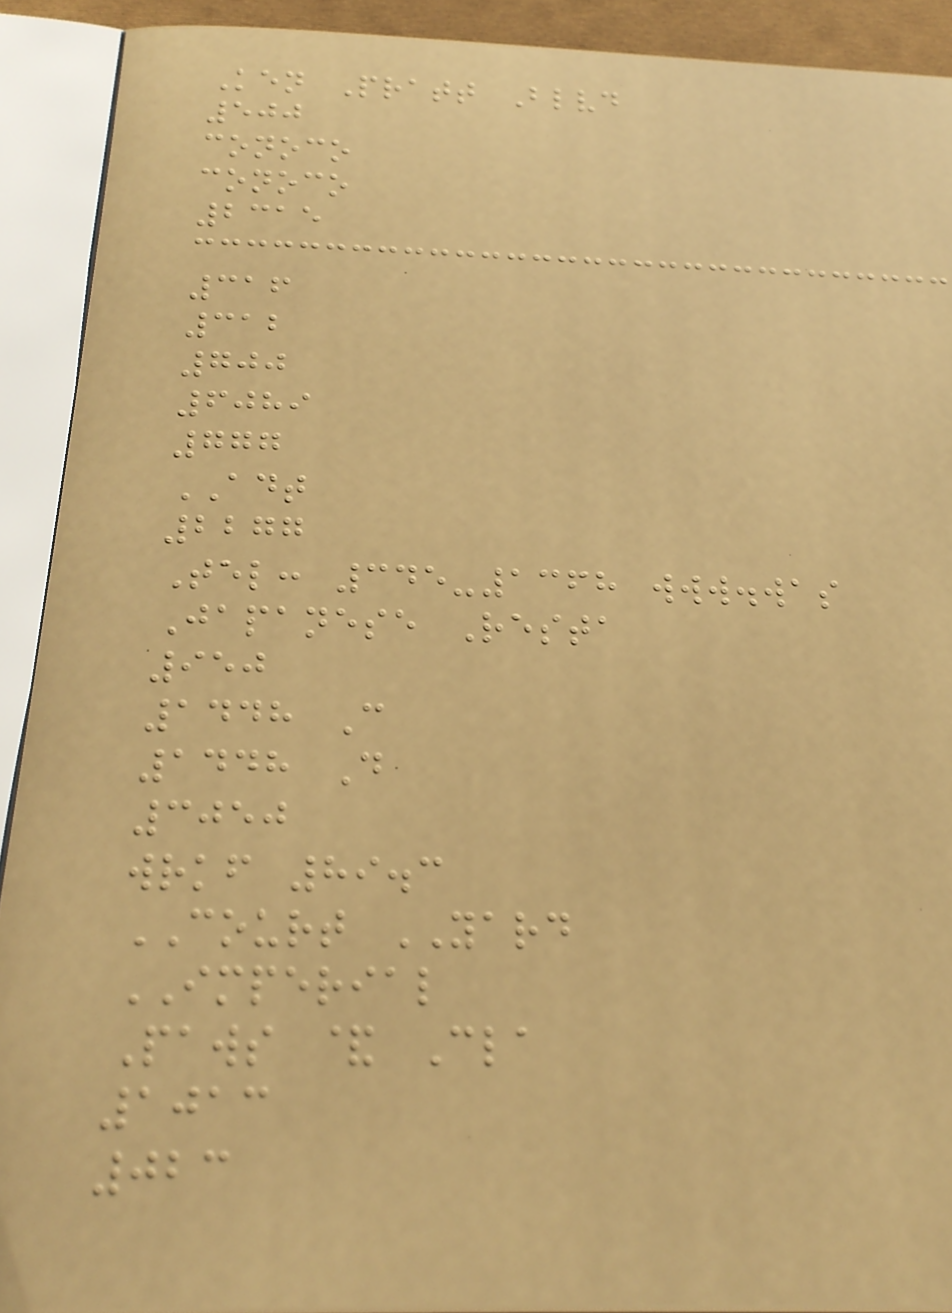Ken Pratt Blvd
500
conoco
conoco
2315
316
312
700
6089
777
ADT
2277
Tel: 345-1368 www.was
Japanese Resta
950
1448 C
1448 D
3050
wrkf 89.3
COURT YARD
IMPERIAL
Paws & Cla
1013
023
